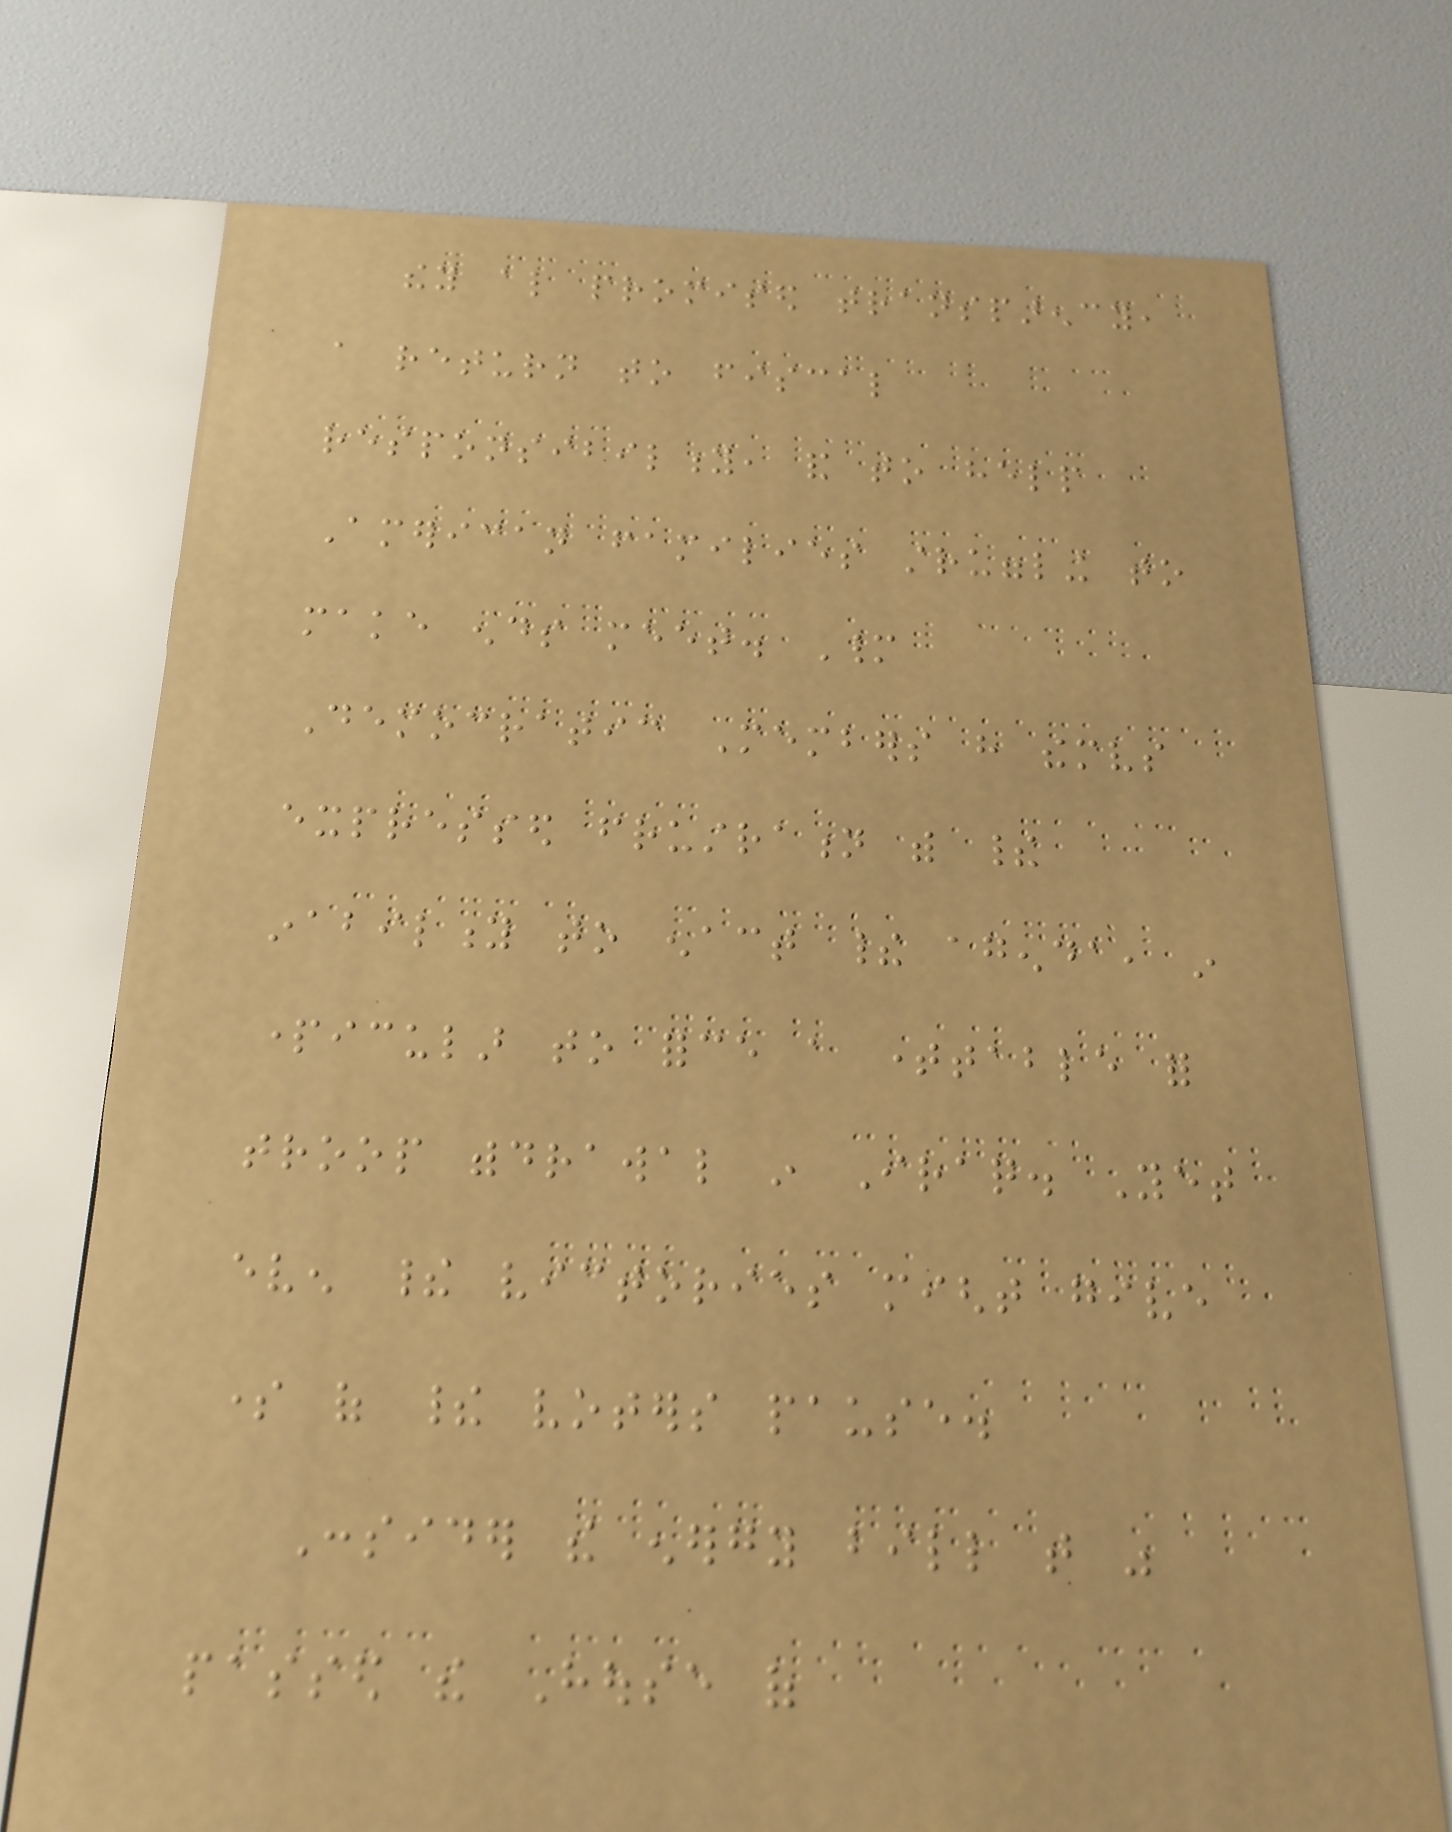they also promised transparency,
a return to fiscal
responsibility, and to help
American families struggling to
make ends meet. Many
Democratic Members have themselves
expressed frustration with their
inability to enact their agenda, in
particular to force a timetable for
troop withdrawal in Iraq. Yet
even their victories might give
some of their voters pause.
Consider the energy bill that was
passed the House of
